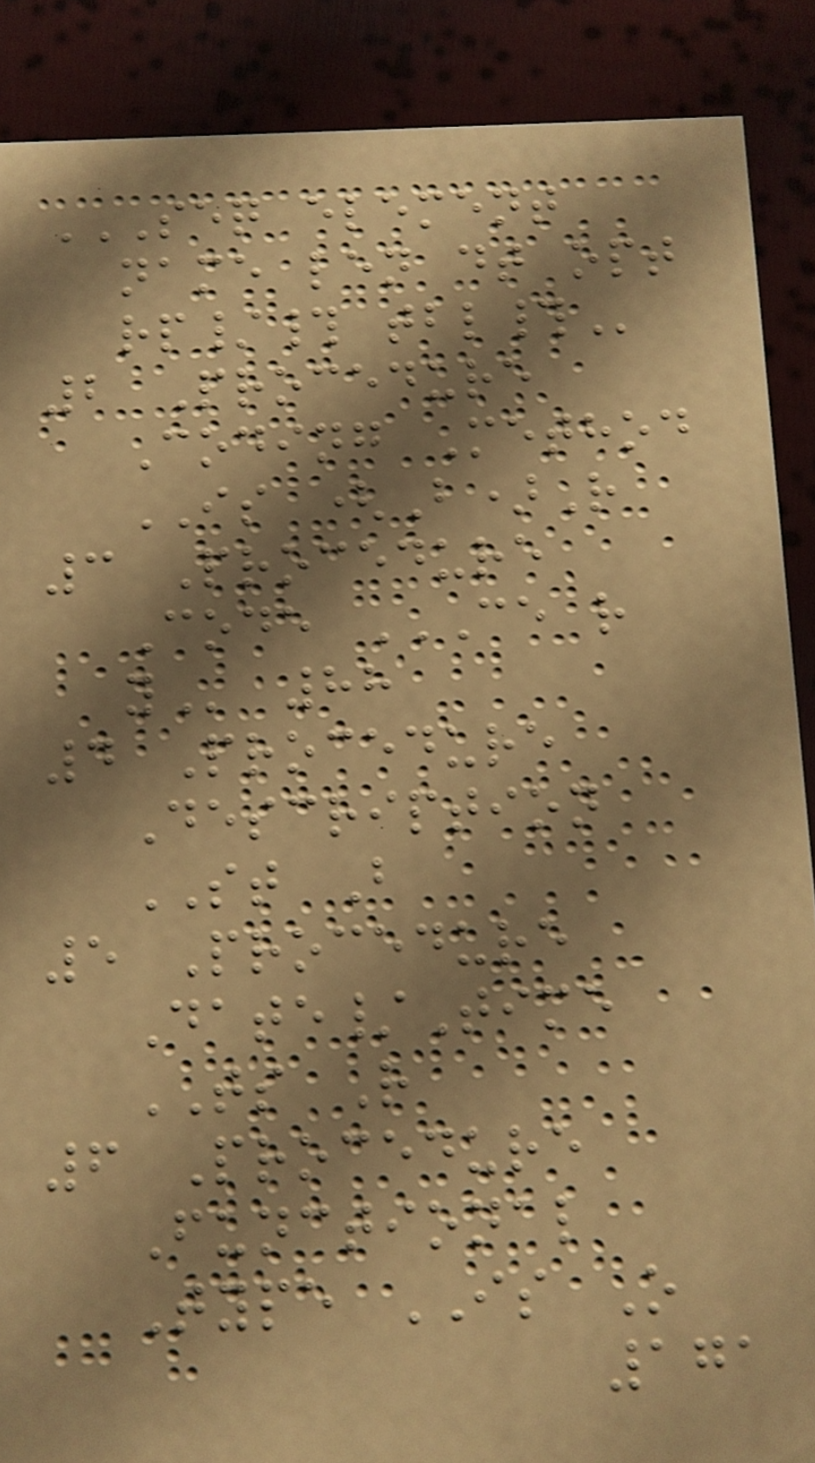SEQ ELEMENT
NAME LEN DT OPT
RP/# TBL#
2 Procedure
Coding Method
IS (B)R
3 Procedure
Code CE R
Y 88
4 Procedure
Description
ST B
5 Procedure
Date/Time
TS R
6 Procedure
Functional
Type IS O
171
